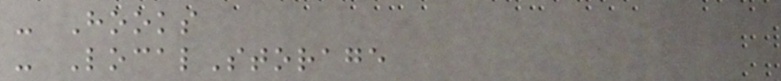- Hooks
- LocalStorage
